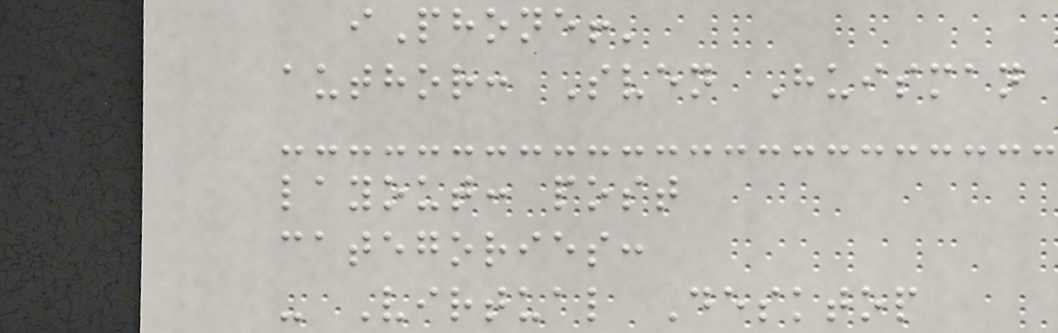iPhone!'
author: Sven Huisman
layout: post
categories:
- Virtual Desktop
